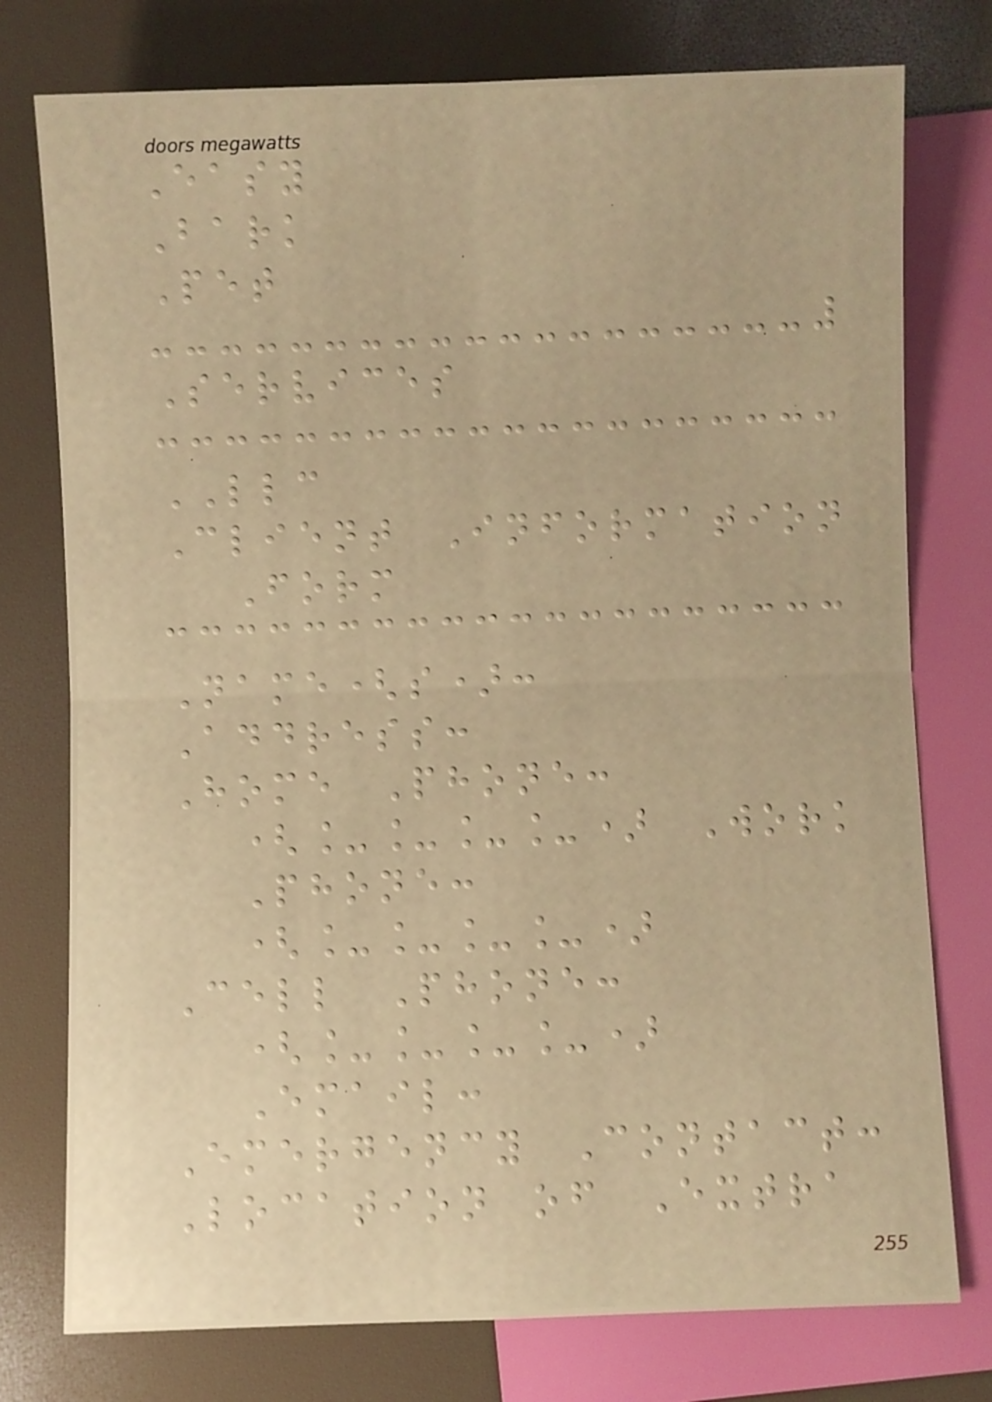Easy
Bark
Pet
Services
LLC
Client Information
Form
Name(s):
Address:
Home Phone:
(____) Work
Phone:
(____)
Cell Phone:
(____)
Email:
Emergency Contact:
Location of Extra
